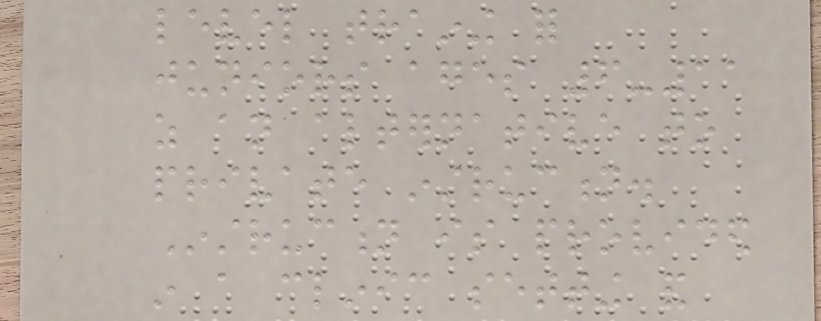level training for
juniors ages 6-11
as an alternative to
private instruction.
Instruction is provided
in a clinic setting and
